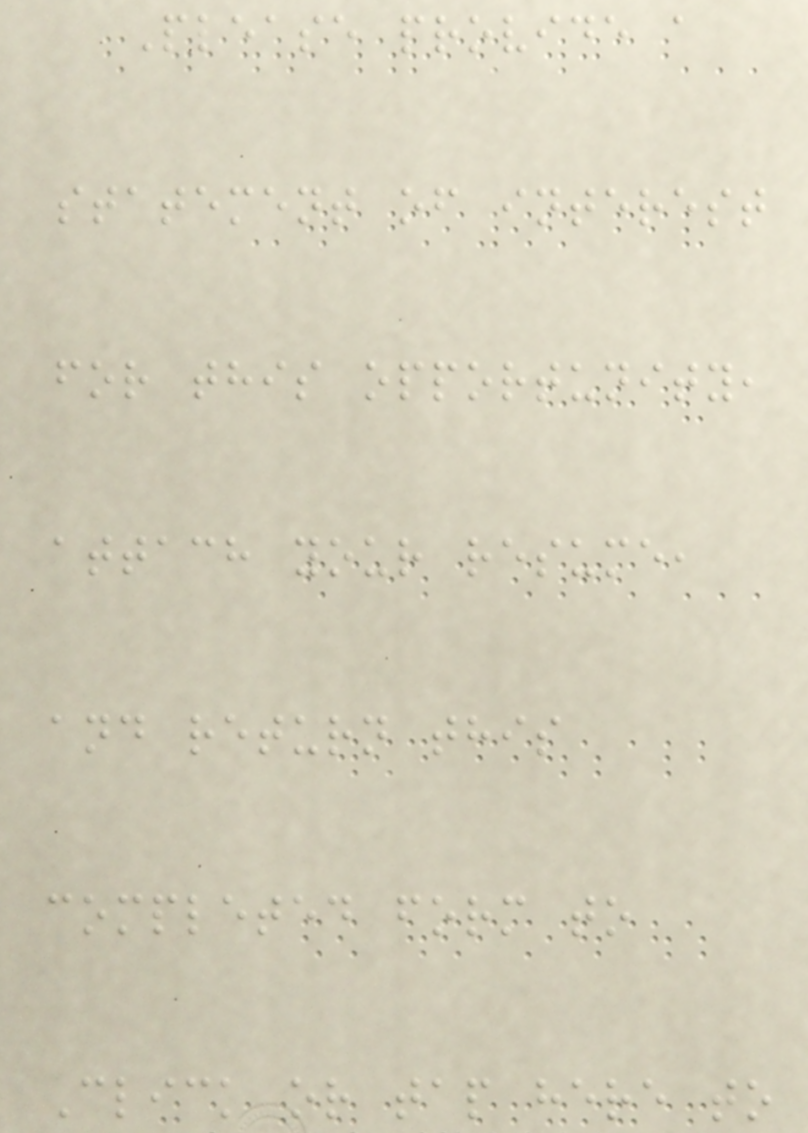Please provide a
statement of interest
for this opportunity,
attach your resume,
and return this
completed form to
Click or tap here to
